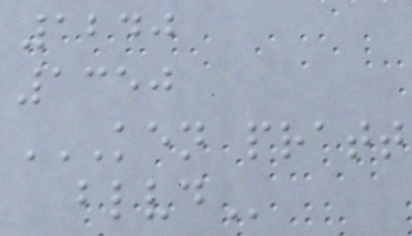1240
1350
KEN PRATT
BLVD
